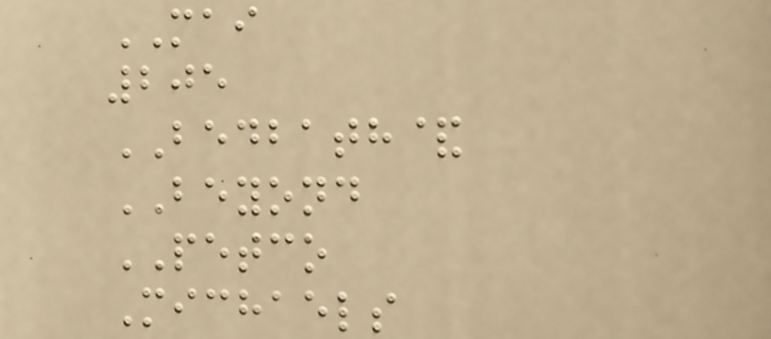MAI
205
BEDBATH&
BEYOND
PETCO
Michaels
